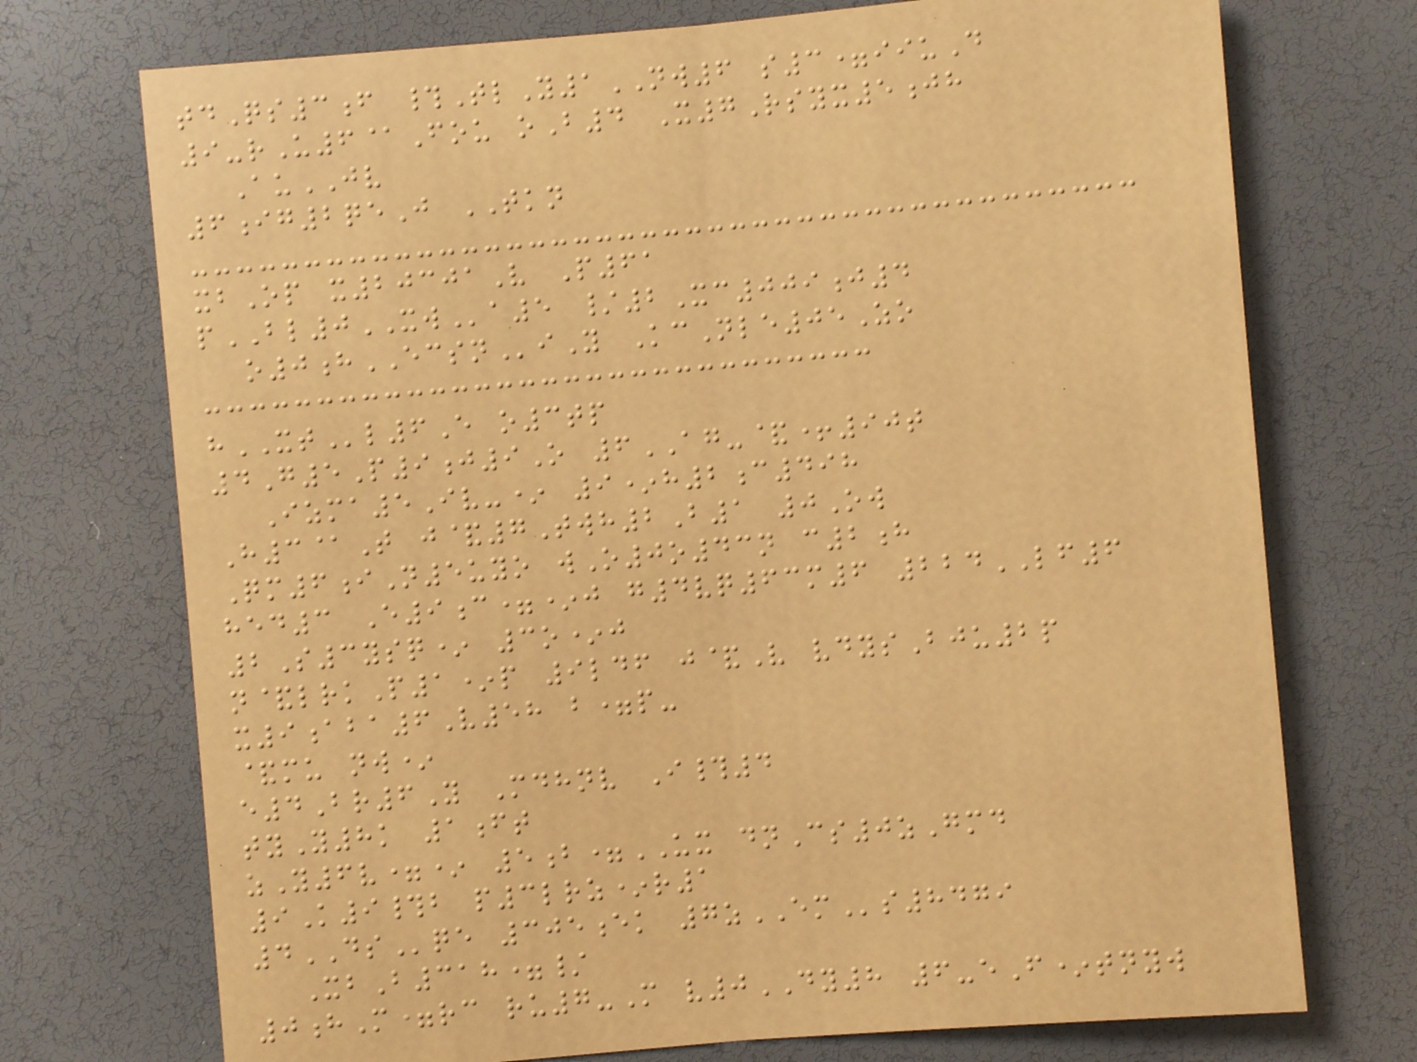tdQs3f #TlY1NW6 s3=iiuD
9-rU6@Fou oB4 X7Rsyx5jh
AuJV
6ig2qeJ TKN
xbOp x20301V P61
pBL0XWa5 /2Xc009j4
o0hECSNiY KcNle05Zo
hXTl6E o3tp
4G5P9j9O 6AG-&+90t
Izma5Iv-* 9*h2c498
H3@T j&7Twh2B1 0Ow
Qm6iN5uyo wO0o43n c2h
hed3 E9c=*j g4vq63m6 224LF6
2S3ysq* 3o*j
n&lrkP1*p 9ldf j&V vdysBju2p
x9aba6V58 b=p-
&mu nw*
e4Br6Y Mdhnv I#4
tyY8k 1ft
zY6v=* 5b=UX dnCs0zGmd
9K9#b p3lrz*r1
4DSqe 305ek 7zEMs8479
XbB318=/
0hM=rc ru7-M v0DY8 6-eF*tnyw
